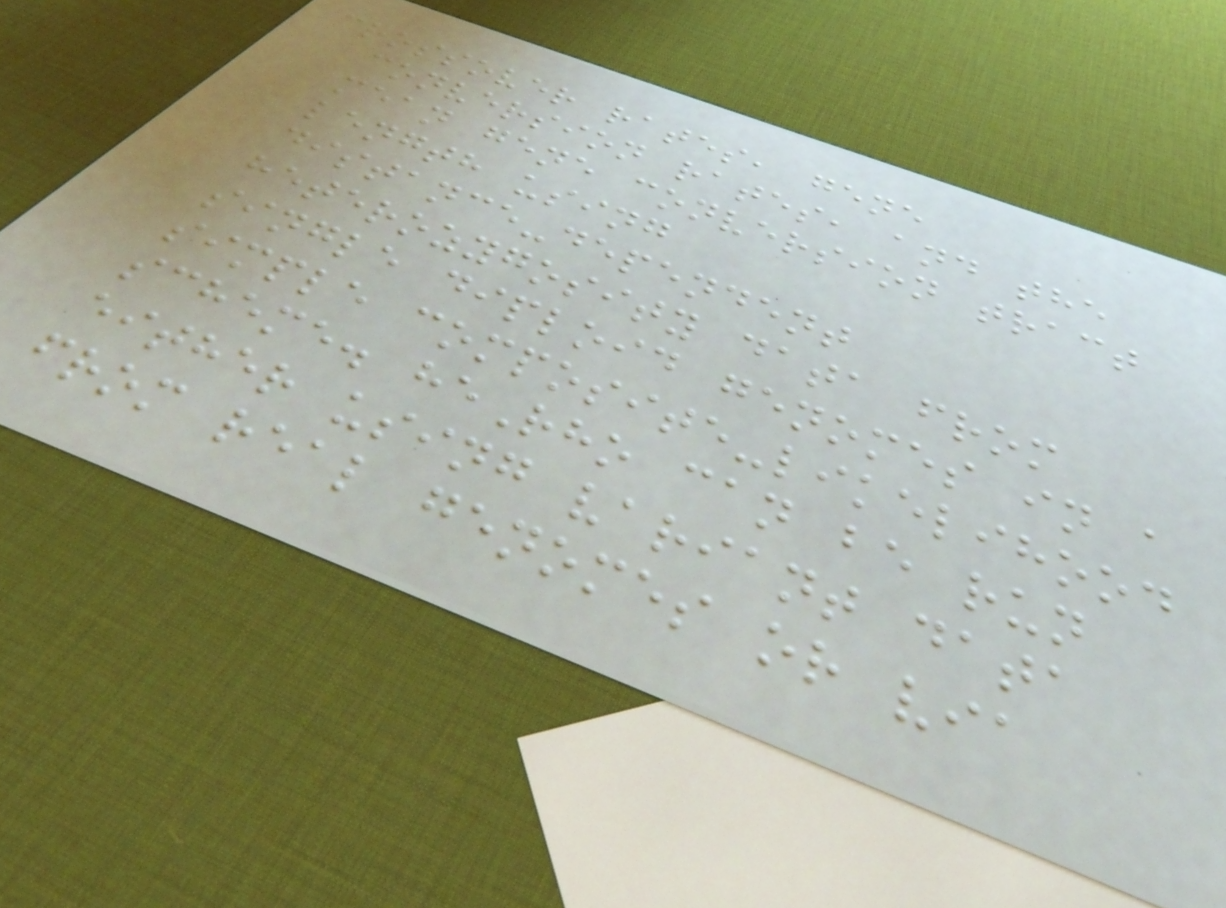crossover rates, gene
conversion rates, and the
mean gene conversion tract
length using
distance-dependent
heterozygosity data from
single diploid genomes in a
simple composite-likelihood
scheme. heRho can be run
either using variant data
from real genomes or via
